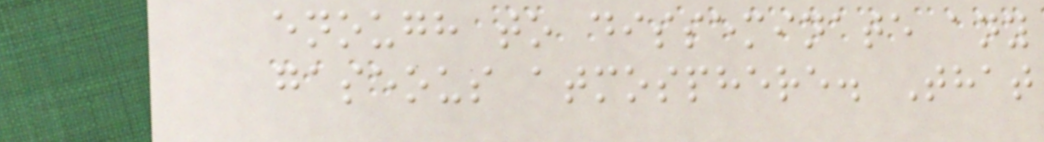enough to disseminate any
gaseous atmosphere. That
